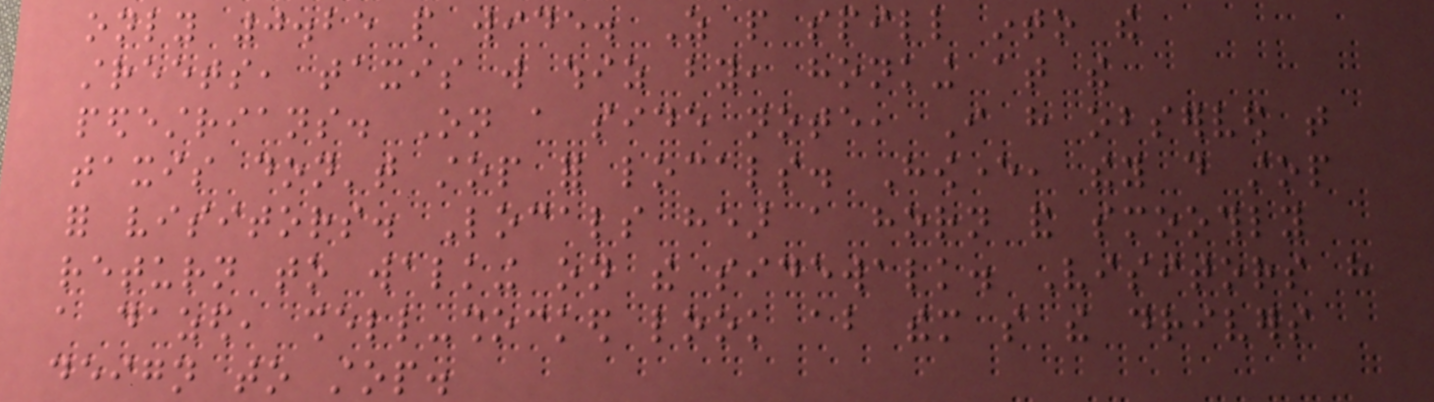only 0.25 people wide. As people spill into the
streets, taxis will whiz by, honking at the
pedestrians. On a side note, I have observed that
taxis don't stop for locals. However, they do stop
for visitors. Locals hear a horn and smoothly
return to walking on the sidewalk. Visitors have
a dazed, shell-shocked look about them so the drivers
deign to stop.
